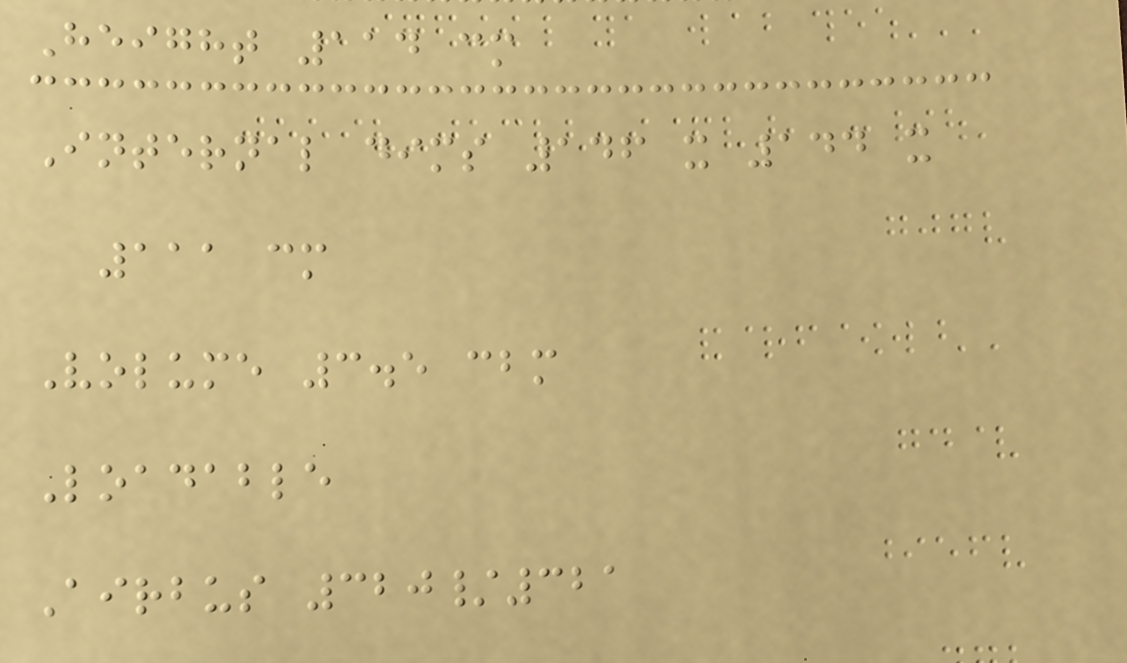Height 114 cm
Internal dims 146 x 144 x
111 cm
Volume 3.5 cbm
Loadable
Airbus 320/321
